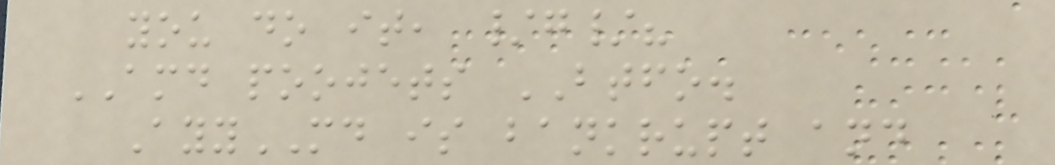you do it, /g/?
AMD poojets BTFO.
AyyMD is bankrupt and
